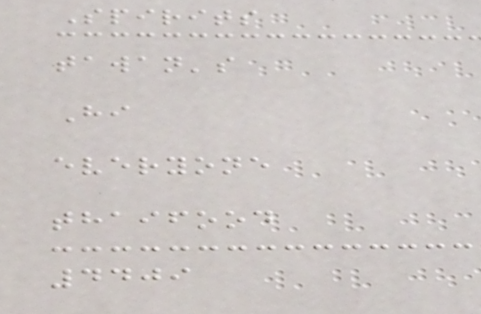Spirits
tawan's
Hi
everyone
thaifood
4409
